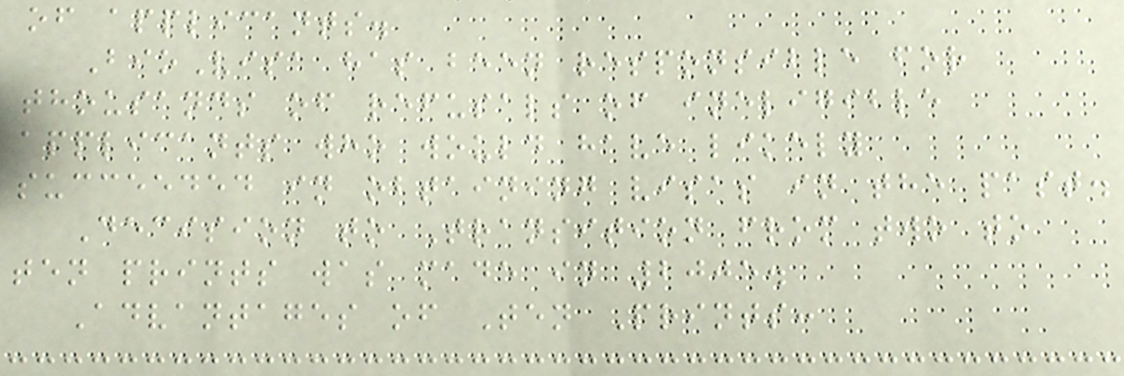of applicants.
BioVisa has been responsible for
thousands of refusals of ineligible
applicants who would have likely
succeeded in obtaining visas in the past.
Decision to Transition from two to
ten prints was made in 2005.
Advantages of Ten Prints:
